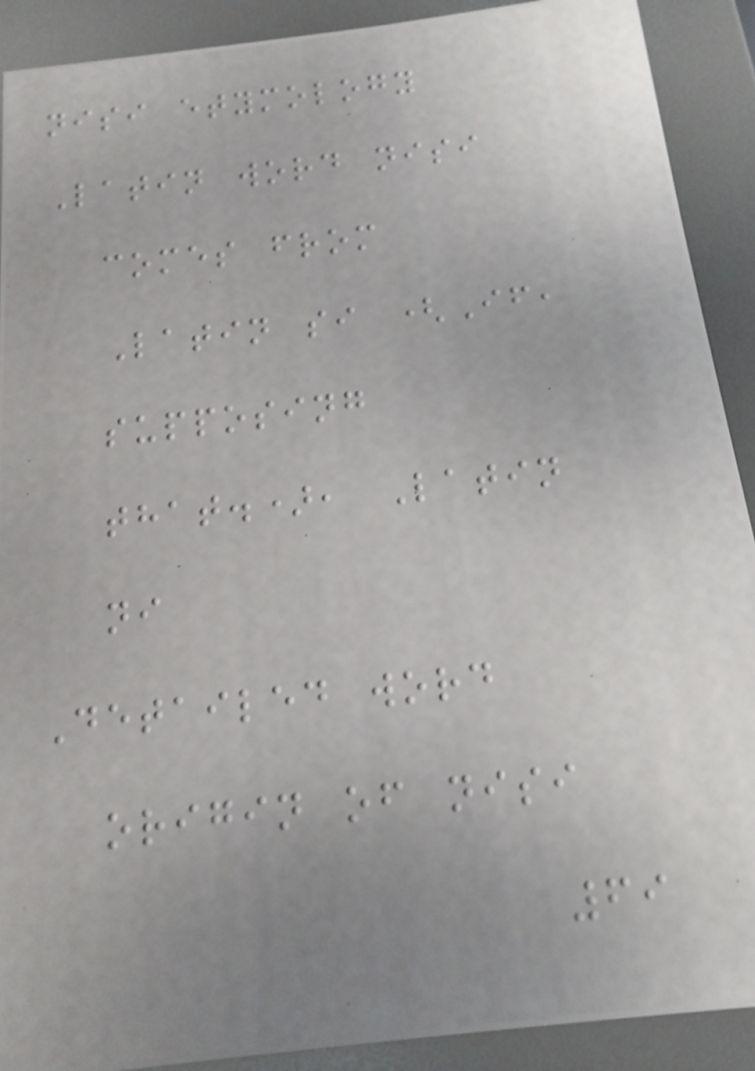nisi etymology
Latin word nisi
comes from
Latin si (If,
supposing
that.), Latin
ni
Detailed word
origin of nisi
69
